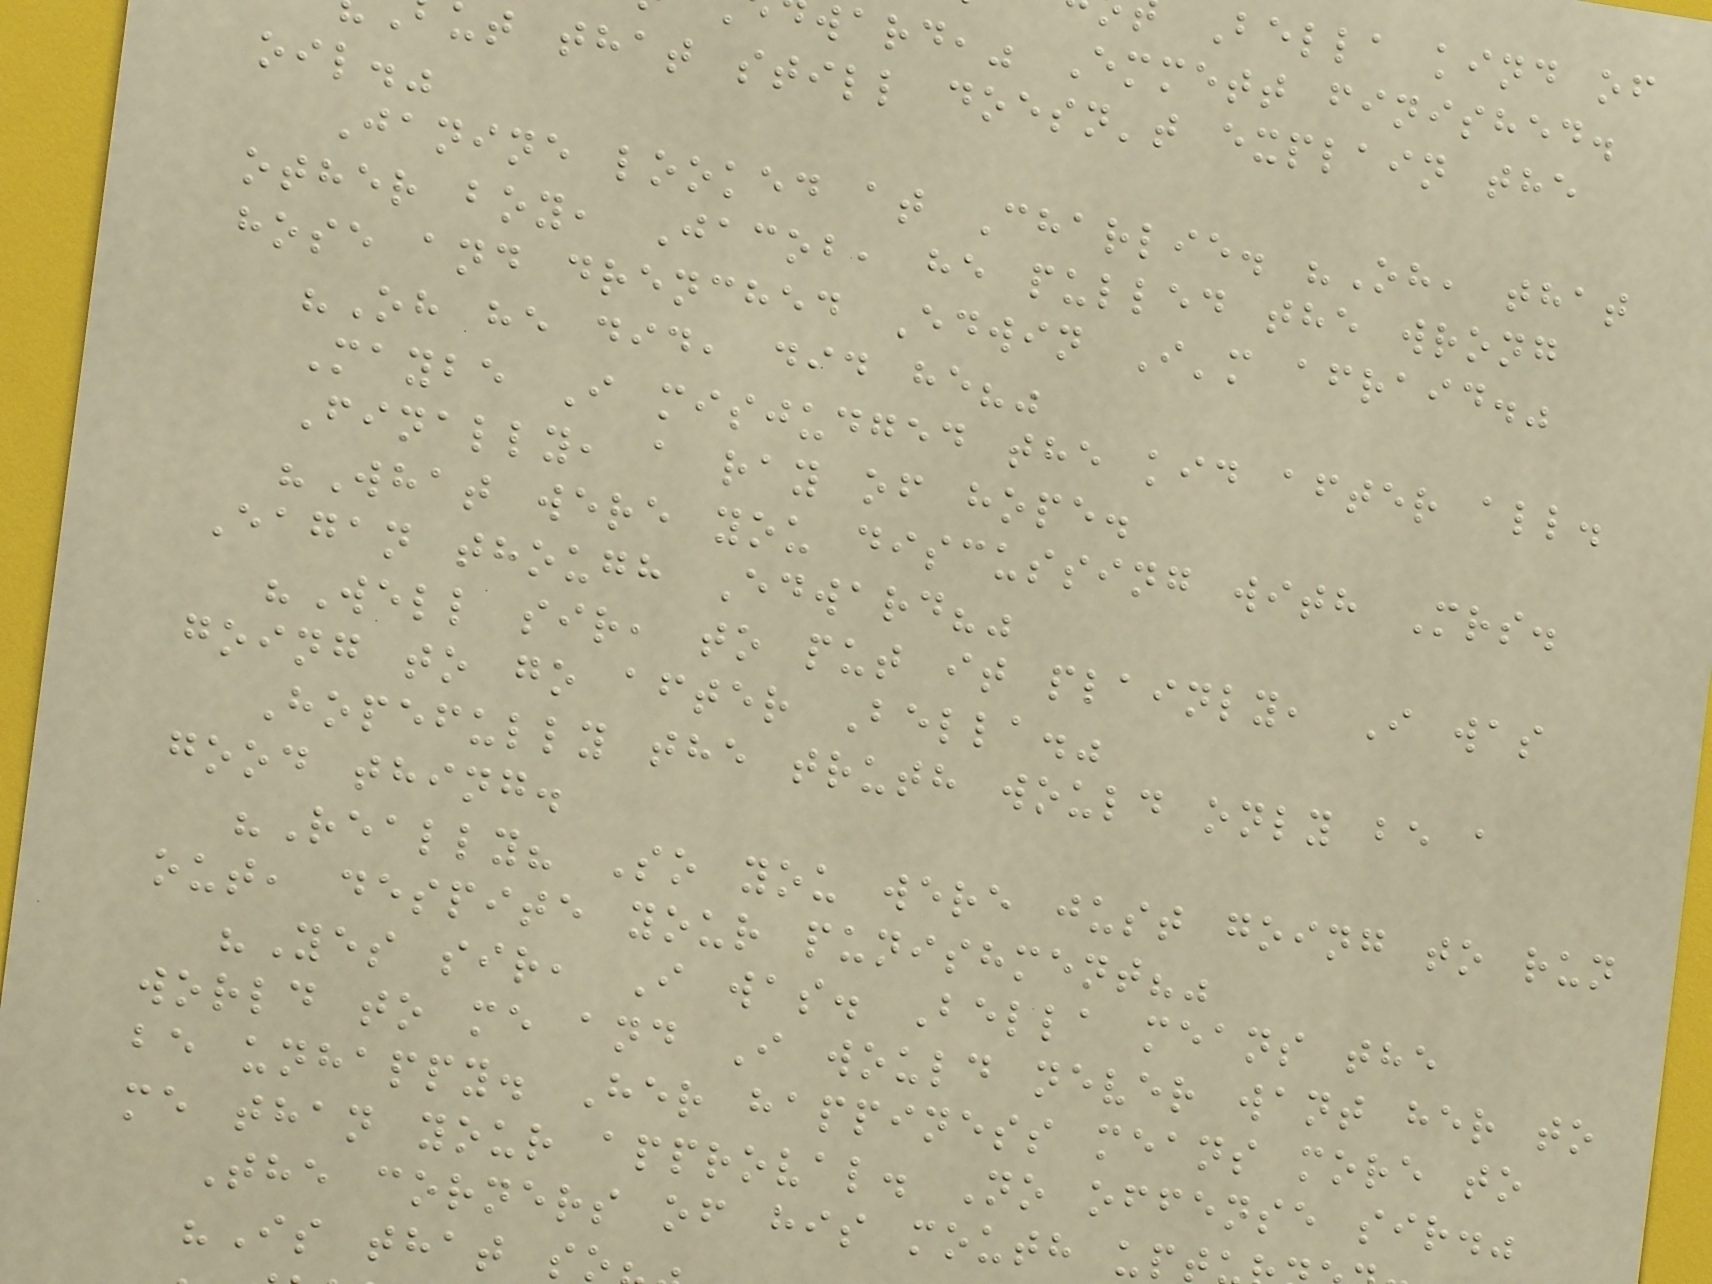Bella kind of
ward," Emmett finished.
ut that still doesn't explain the
oil."
Janine looked at Charlie. "Oh, that
other boy, Jacob, he pulled the wrong
hose and drenched Edwin I'm afraid."
"Oh he did, did he?"
Maybe I misjudged the kid after all.
Finally, a ray of hope.
"What were you discussing with Mrs.
Eagan though Edward?"
"Well sir, to put it plainly, I was
going to go after Bella."
Hopefully the truth would only be a
good thing.
"Really? So you were just going to run
out, despite your punishment?"
"Yes sir, I was. Bella means the
world to me and I would never want her to
be unhappy. Her happiness means more to
me than your approval. No offense sir."
The corners of his mouth up
"Is that s
